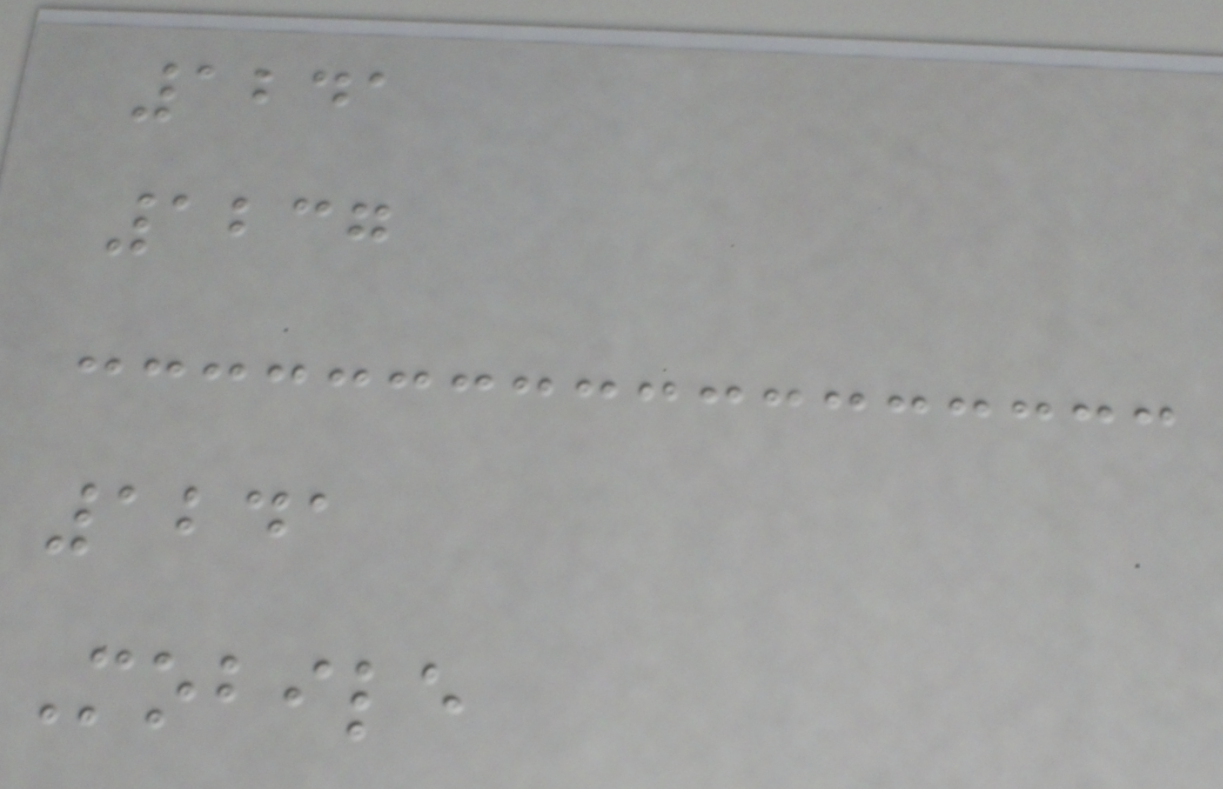1241
1237
1241
Mobile
